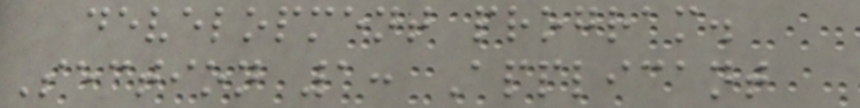development program.
Section 1: Applicant
